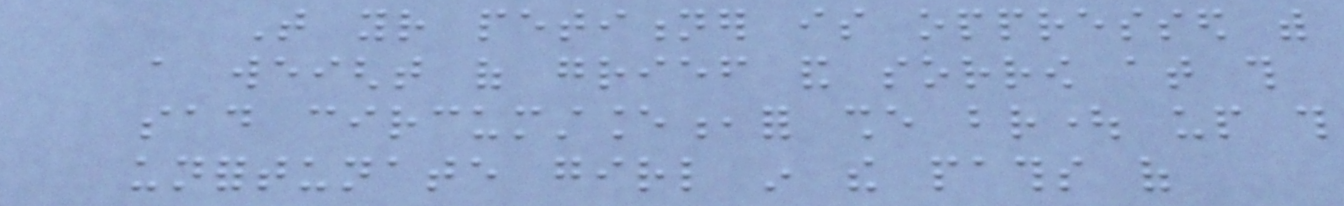That your petitioner is oppressed with
a weight of grief and sorrow at this
sad circumstance,for she brought up this
unfortunate girl in the paths of
